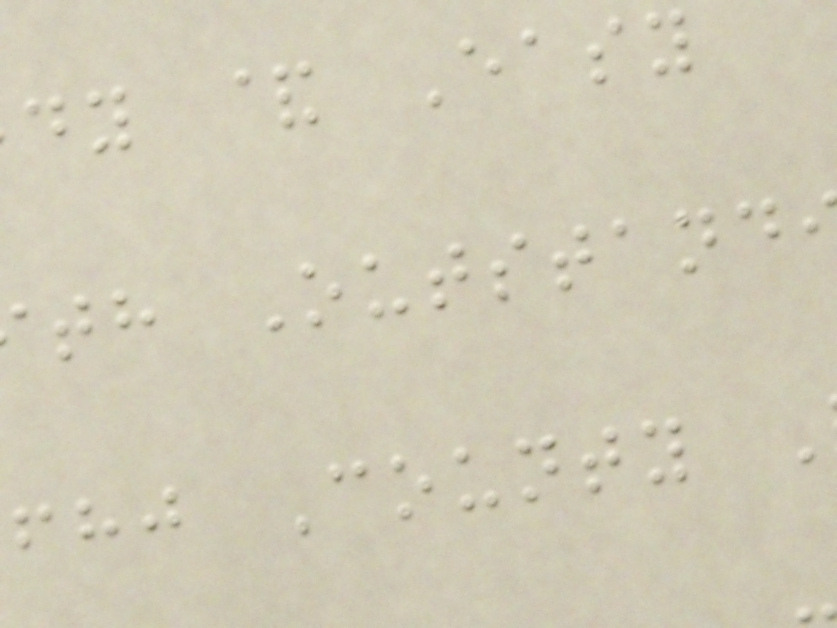dy & Easy
th Outstand
fhj County
